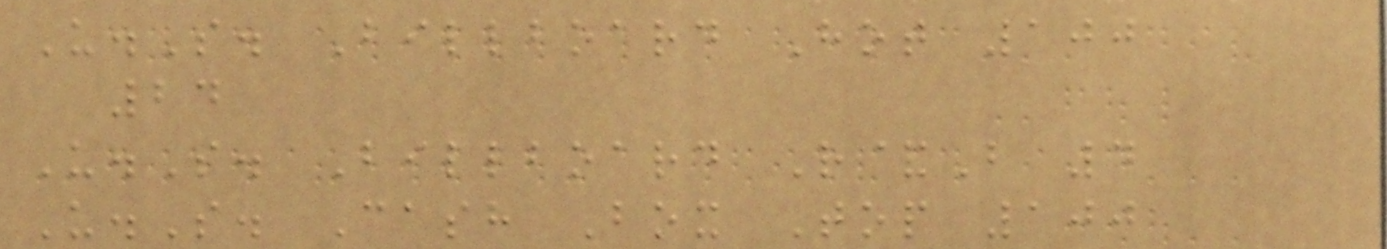U.S. Billboard Hot 100
24
U.S. Billboard R&B 4
U.S. Cash Box Top 100
